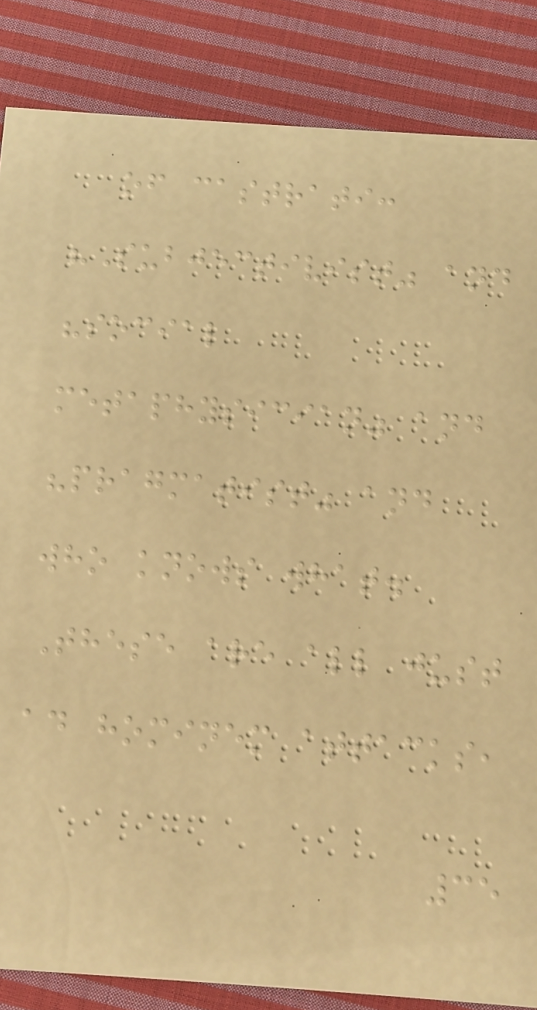of castrati:
"Subjectivist" and
"social
metaphysician" and
"pragmatist" and
who knows what.
These are all just
ad hominem attacks,
35
